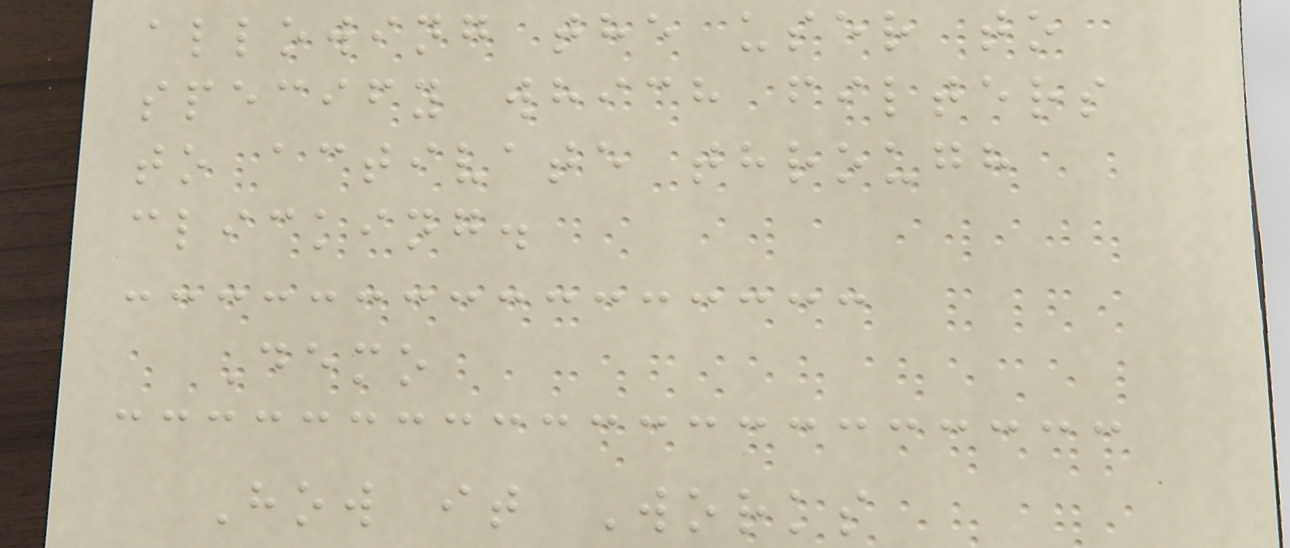allowing the user to
specify which filters
to activate through
clicking.
Demo
How it Works
